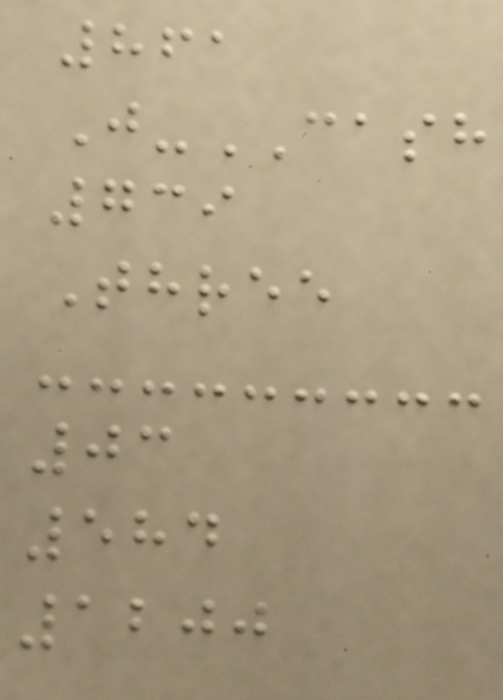861
J-CASH
739
Three
03
584
1200
